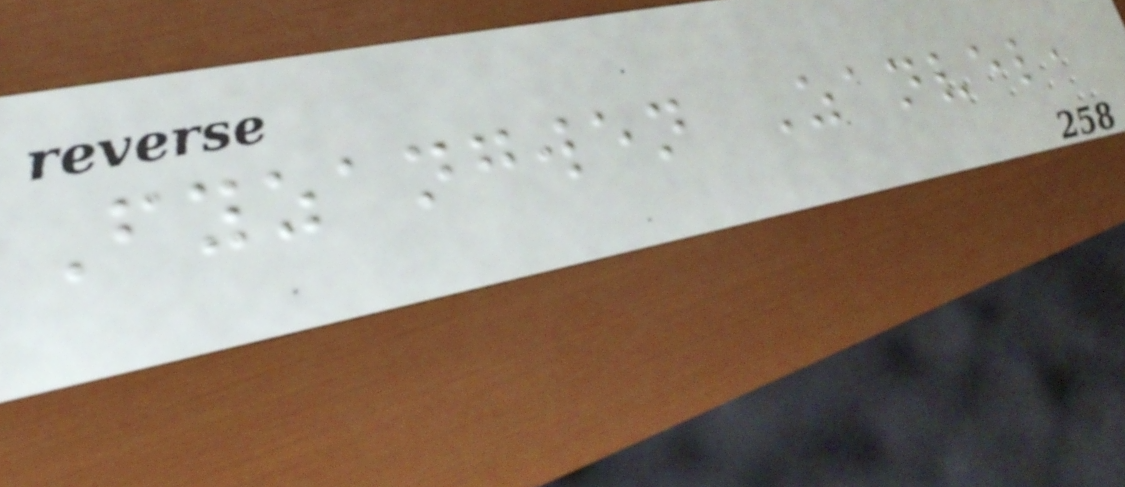Fyzangwen Zanvel,
